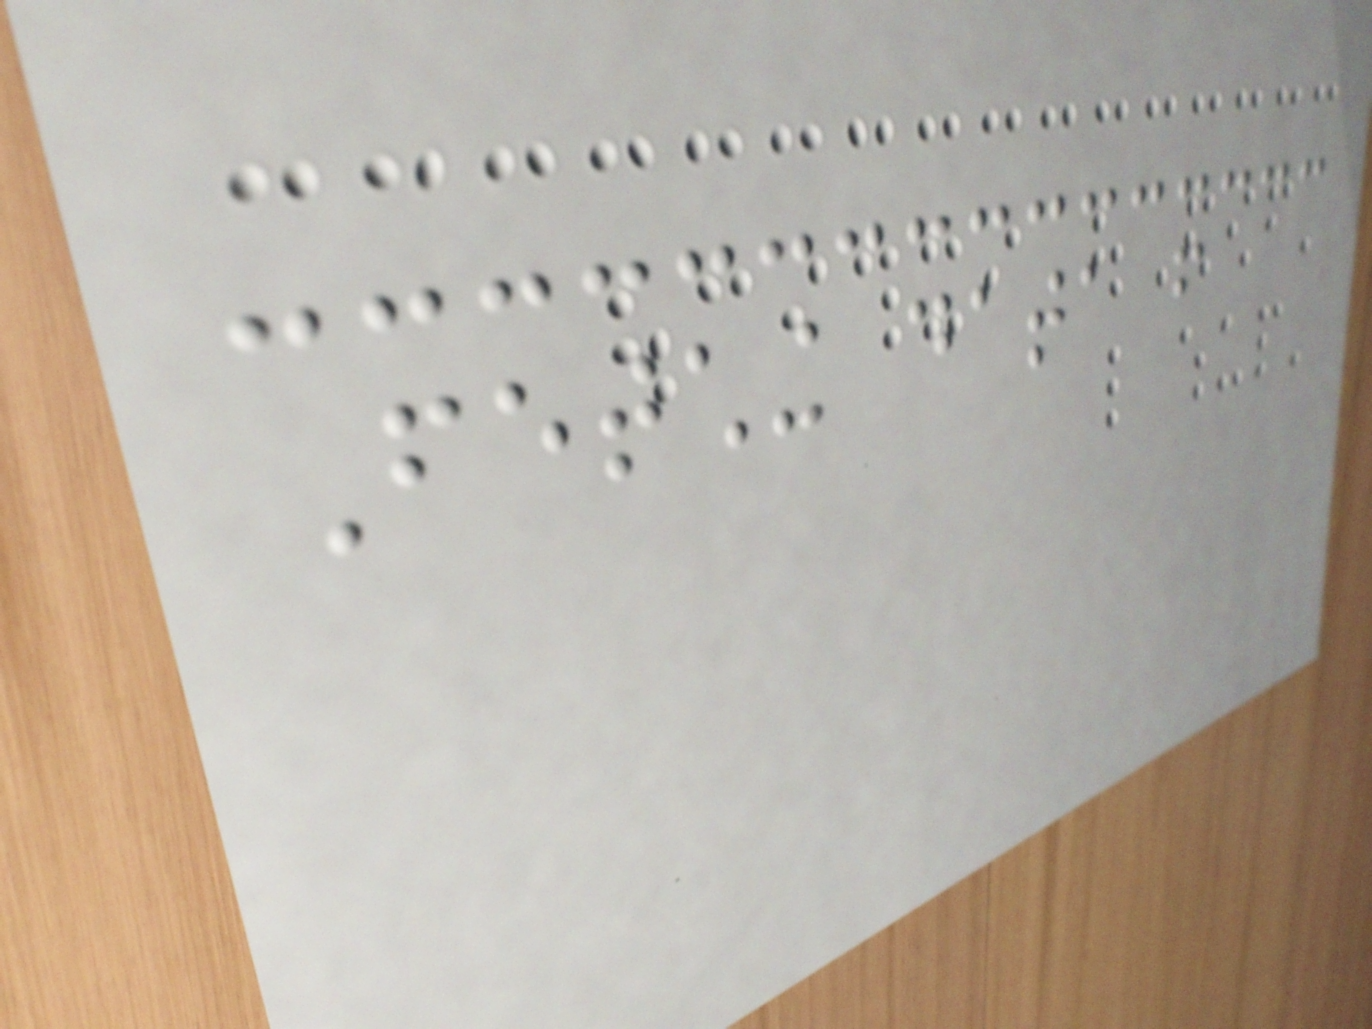Fetching data from
